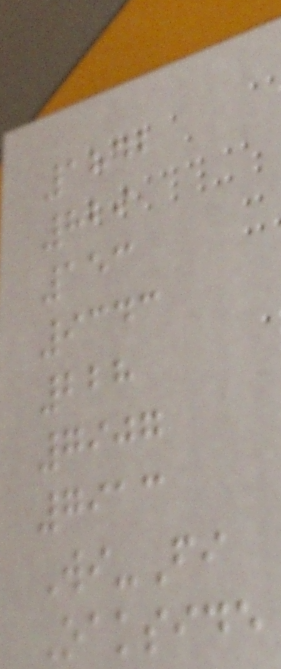1842
829
153
9343
228
7907
7913
Wi-Fi
Oakside
